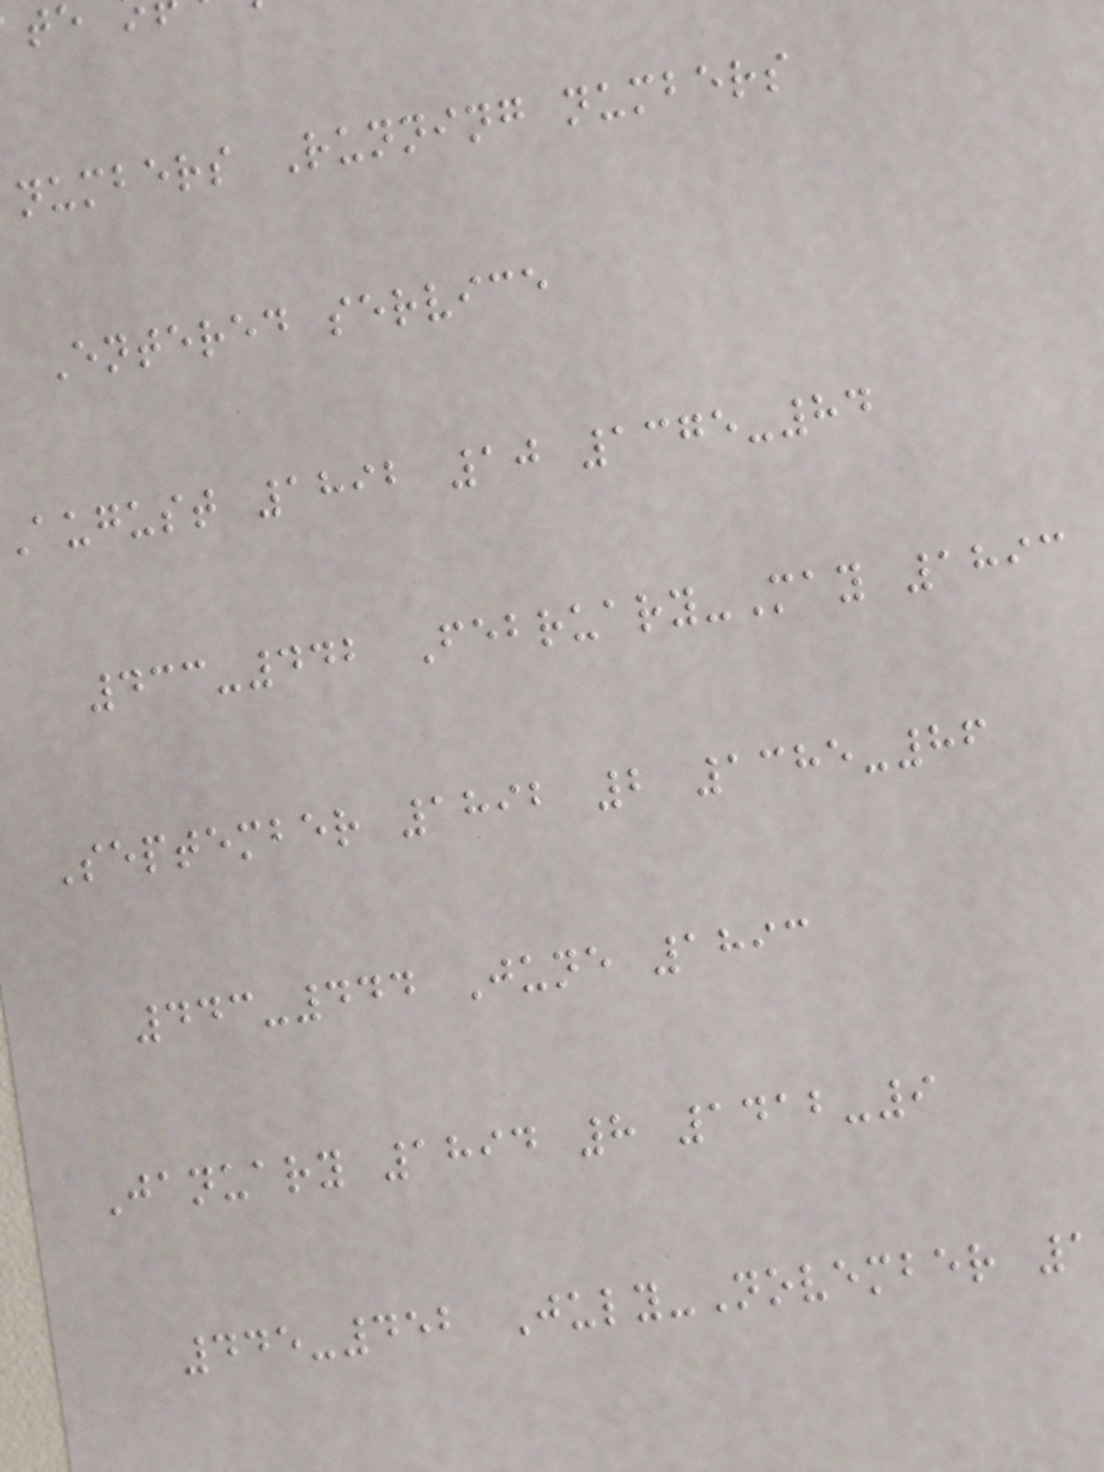numbers Running numbers
Entered service
August 1892 10 1375-84
433-442 February-May 1893
September 1892 2 1385-86
443-444 June 1893
January 1894 8 1412-9
445-452 July-November 1
